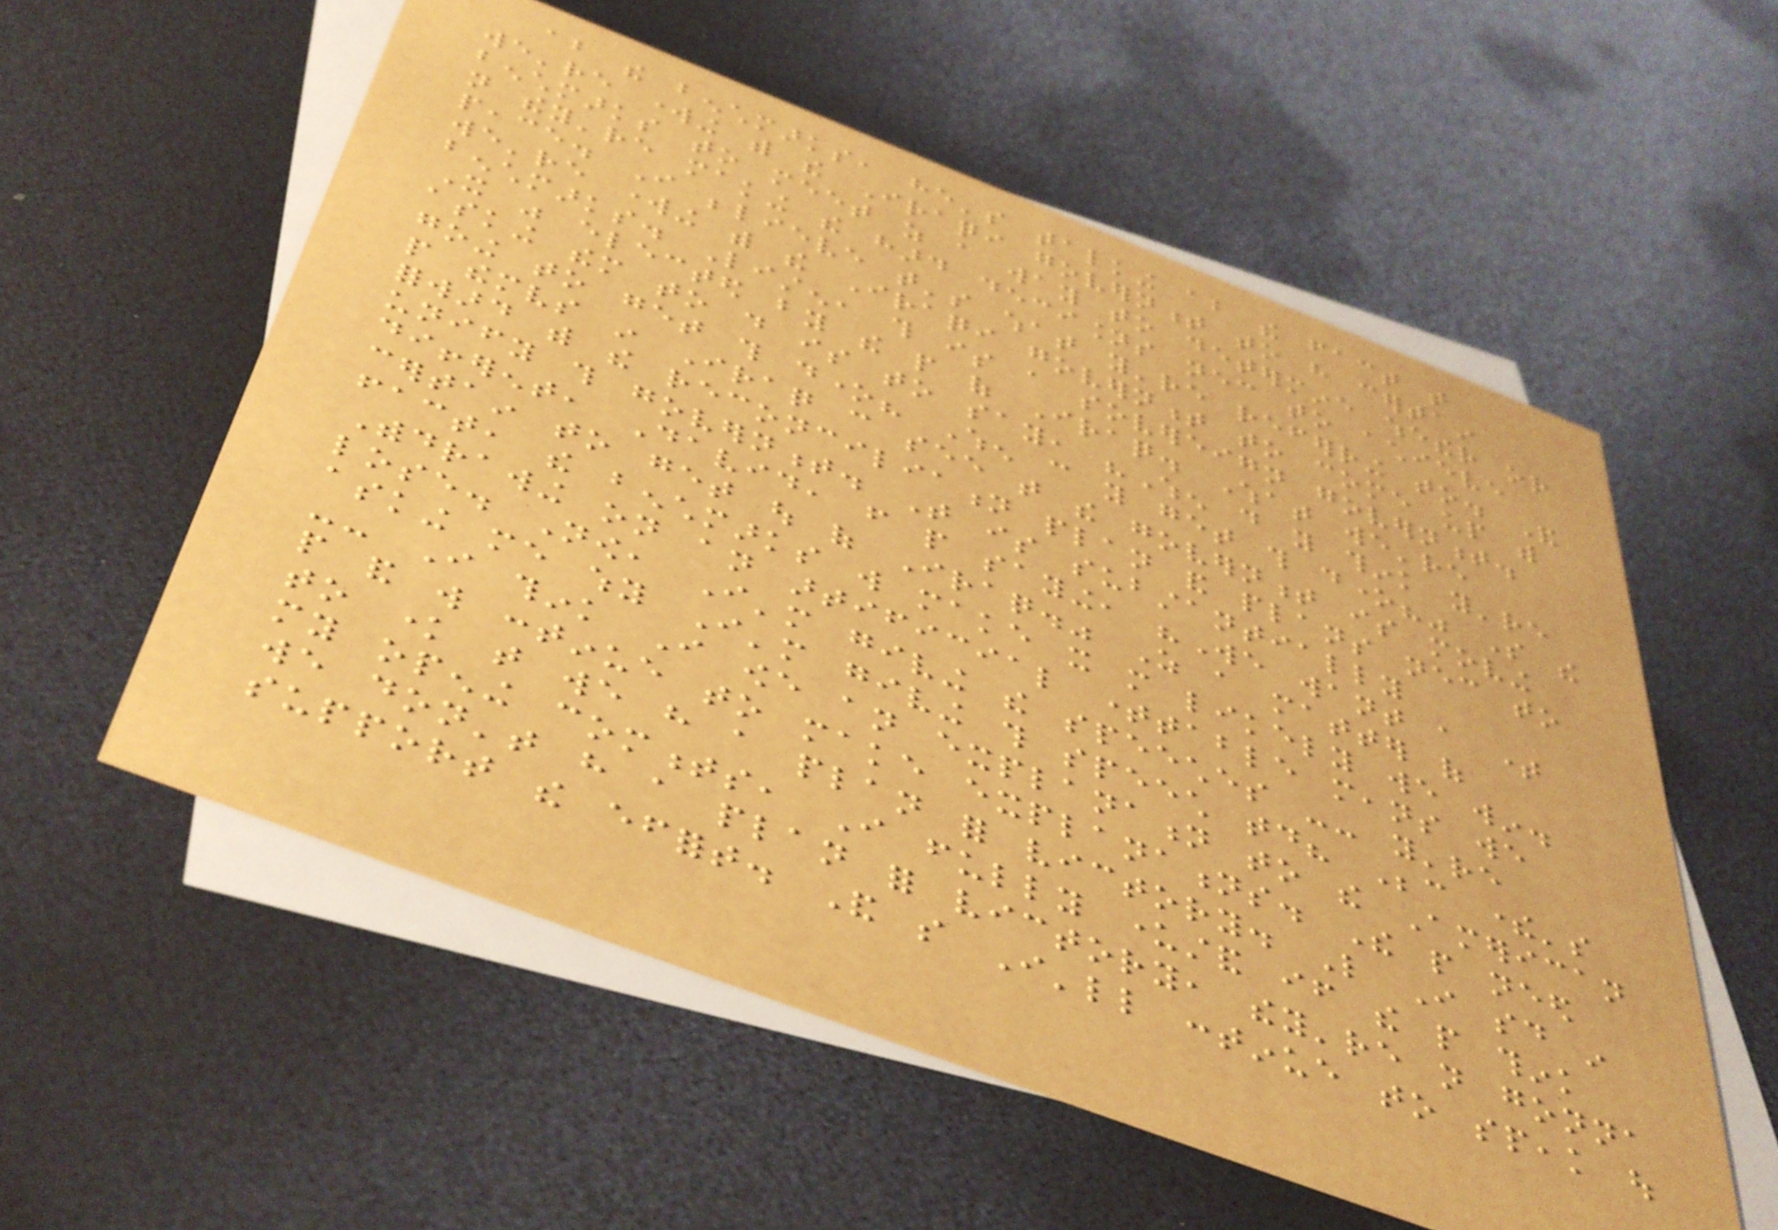about the benchmarks, he's talking about the fact that
we're working with the Iraqi government to have certain
benchmarks to meet as a way to determine whether or
not they're making the hard decisions necessary to achieve
peace. I believe that's what you're referring to. And
we're working with the Iraqi government to come up with
benchmarks. Listen, this is a sovereign government.
It was elected by the people of Iraq. What we're
asking them to do is to say, "When do you think you're
going to get this done? When can you get this done?" So the
people themselves in Iraq can see that the government is moving
forward with the reconciliation plan and plans necessary to
unify this government. That is substantially
different, David, from people saying, "We want a time
certain to get out of Iraq." As a matter of
fact, the benchmarks will make it more likely we win.
Withdrawing on an artificial timetable means we
lose. Now, I'm giving the speeches -- you're
asking me why I'm giving this speech today? Because there's
-- I think I owe an explanation to the American
people and will continue to make explanations. The people need
to know that we have a plan for victory. Like I said in
my opening comments, I fully understand if the people think
we don't have a plan for victory, they're not gonna
support the effort. And so I'll continue to speak out
